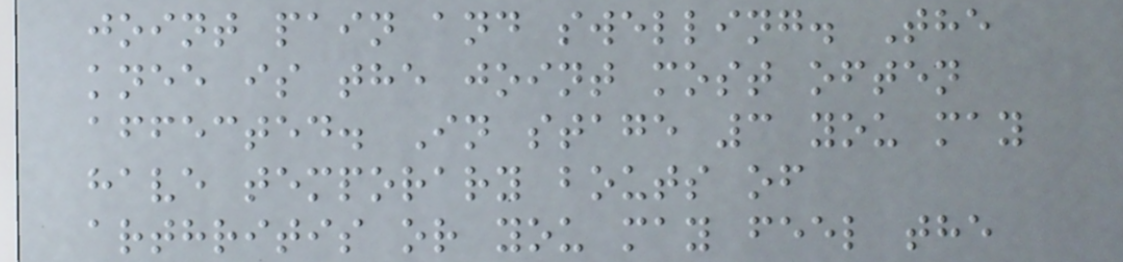joint pain and swelling. The
knee is the joint most often
affected. In stage 3 you may
have temporary bouts of
arthritis or you may feel the
